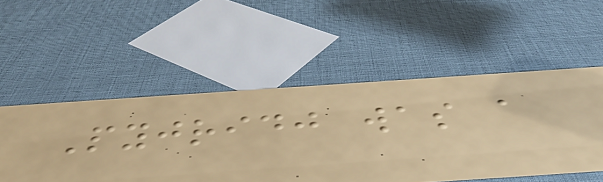Pyjridj was a
